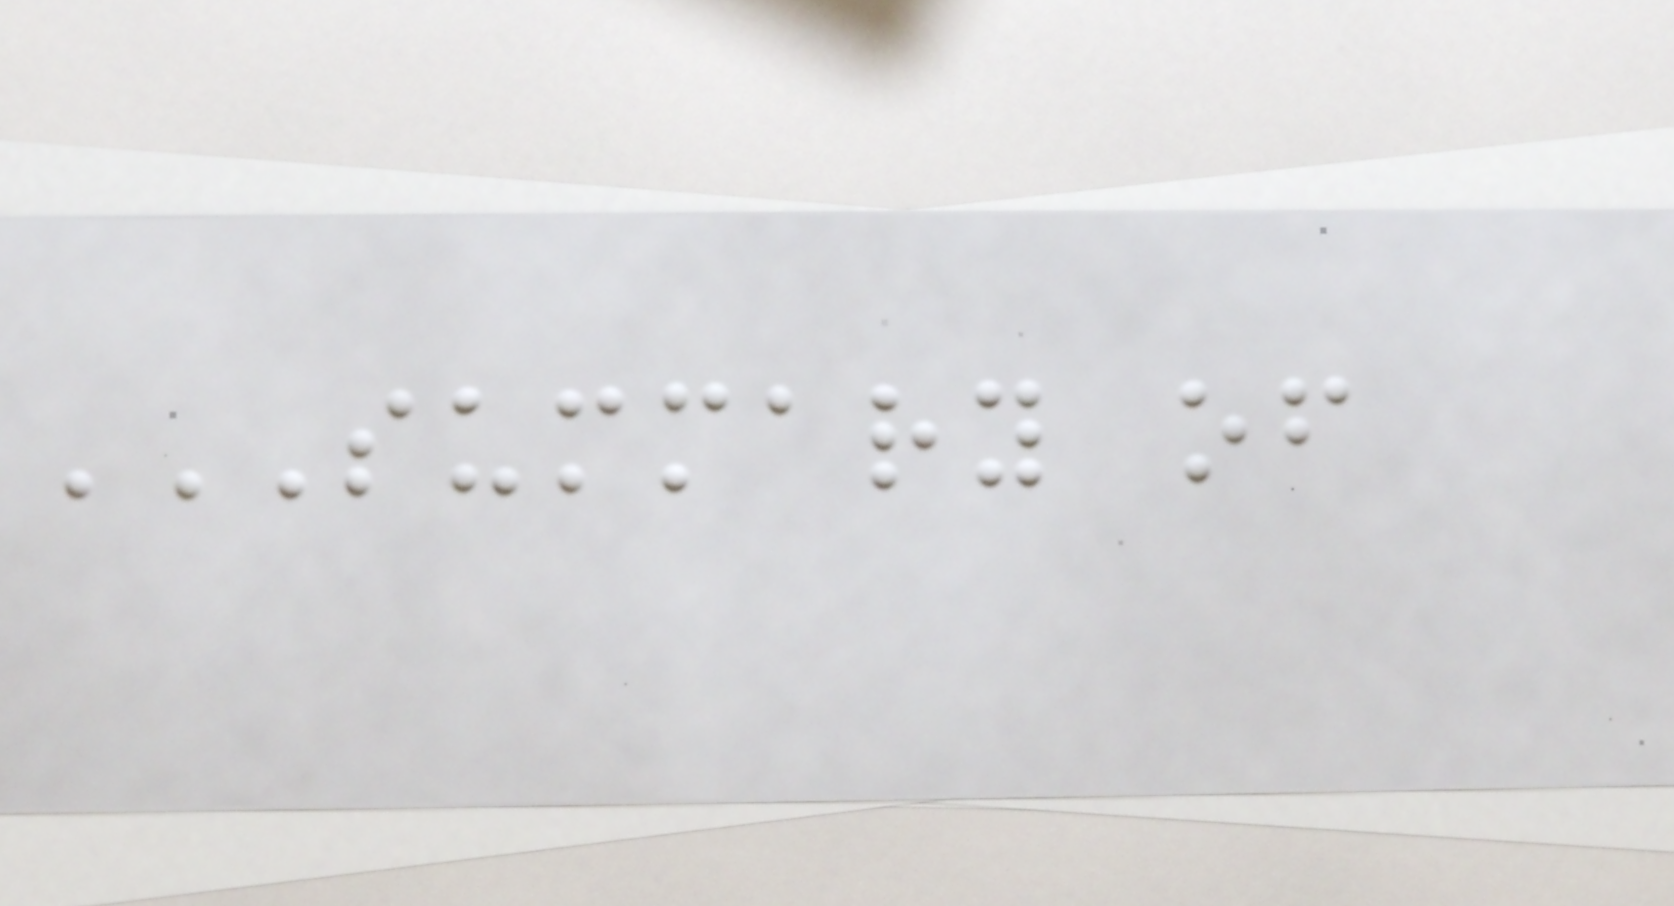SUMMARY OF
